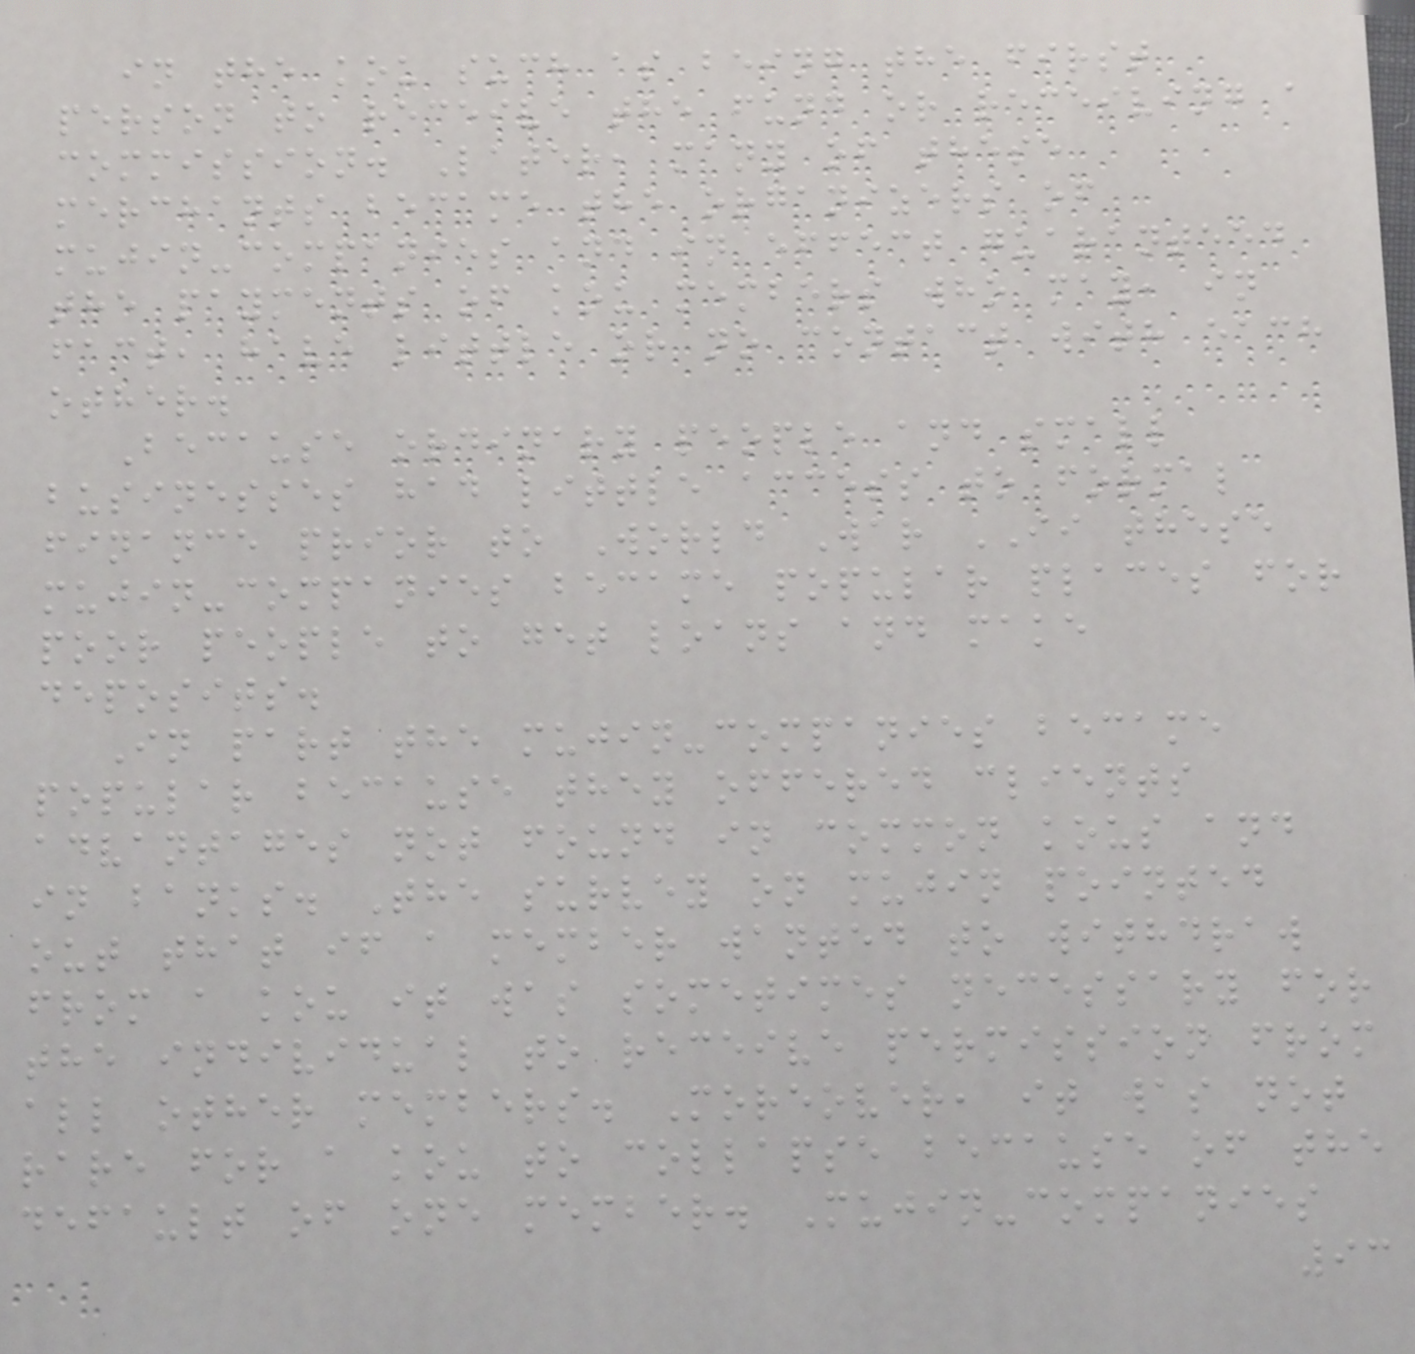in the kou such as being the first
person to receive the fund or receiving a
commission. Later, many of these
merchants became the organizers of
mujin-companies and in effect guaranteed
the payments of kou members who may, in
fact, have little or no contact with each
other.
Because ordinary people and small
businesses had little access to formal
finance prior to World War II these
mujin-companies became popular places for
poor people to get loans and make
deposits.
In part the mujin-companies became
popular because they offered clients
advantages not found in common kous and
in banks. The survey on mujin pointed
out that if a member wanted to withdraw
from a kou it was sometimes necessary for
the individual to receive permission from
all other members. Moreover, it was not
rare for a kou to collapse because of the
default of one member. Mujin-companies
93
